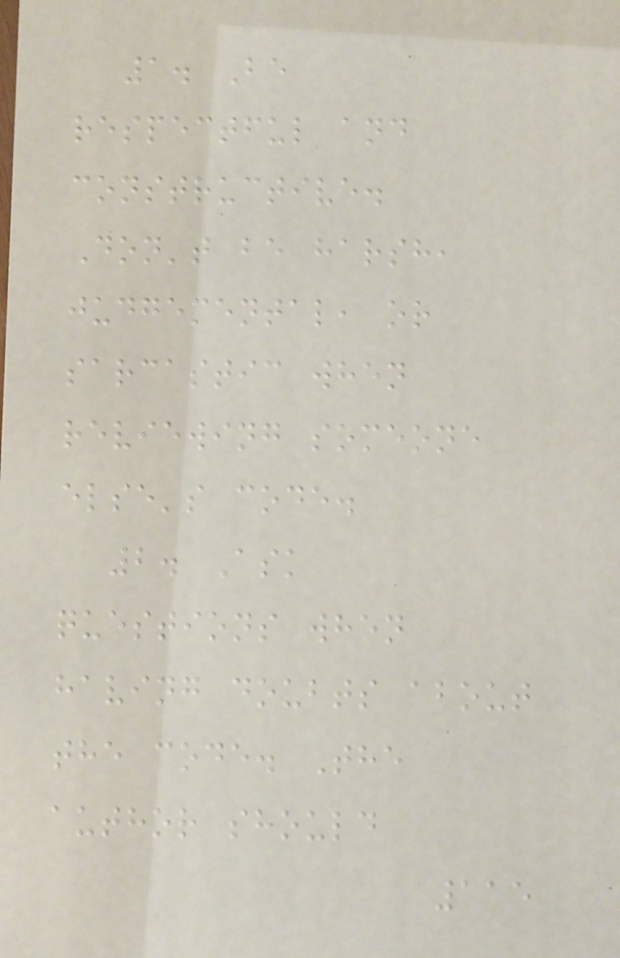1. Be
respectful and
constructive.
Don't be harsh,
judgemental, or
sarcastic when
reviewing someone
else's code.
2. Ask
questions when
having doubts about
the code. The
author should
115
